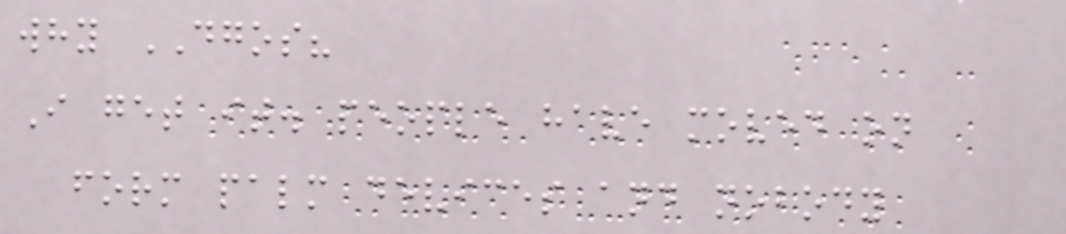why DGOS?
I get it. people have moved on
form palm devices and nobody
